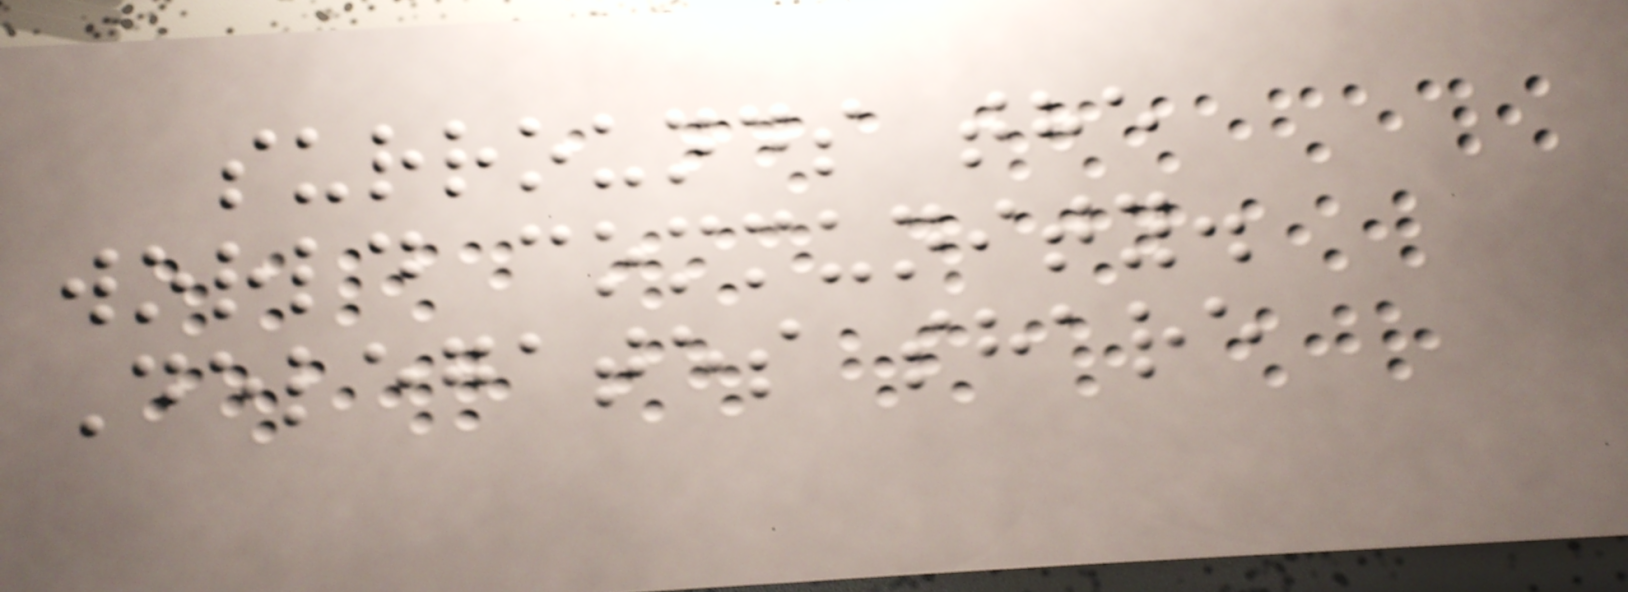surrounds the
world community.
Delegates share
